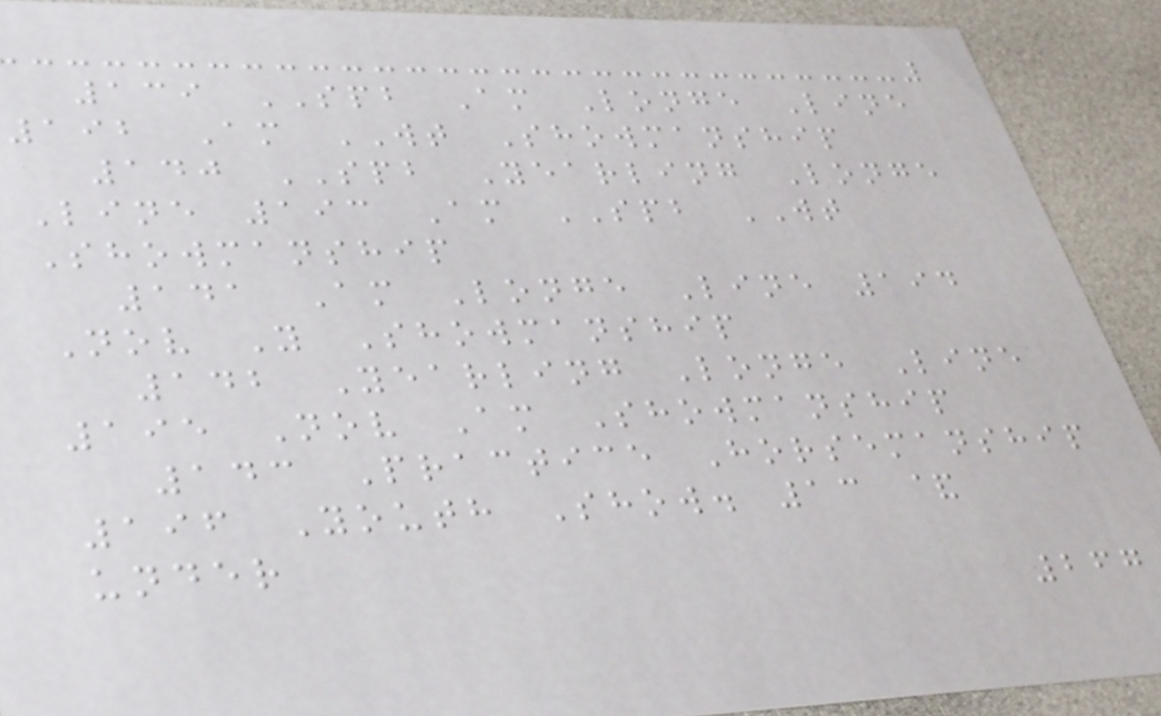139 SPB Am Longe Line
192 Am WT Showmanship
140 SPB Yearling Longe
Line 193 Am SPB WT
Showmanship
141 Am Longe Line 194
Nov Y Showmanship
142 Yearling Longe Line
195 Nov Am Showmanship
143 Practice Horsemanship
196 Youth Show. 13 &
under
267
